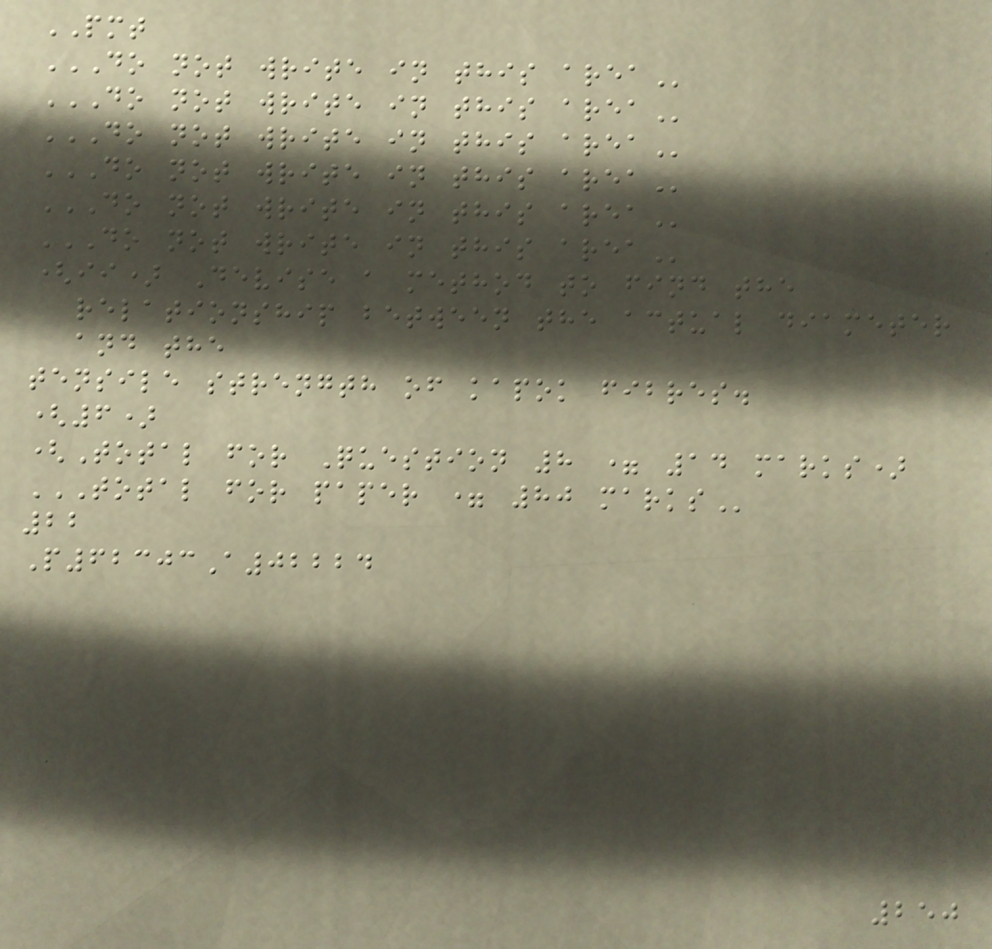PMT
DO NOT WRITE IN THIS AREA
DO NOT WRITE IN THIS AREA
DO NOT WRITE IN THIS AREA
DO NOT WRITE IN THIS AREA
DO NOT WRITE IN THIS AREA
DO NOT WRITE IN THIS AREA
(ii) Devise a method to find the
relationship between the actual diameter
and the
tensile strength of kapok fibres.
(6)
(Total for Question 8 = 14 marks)
TOTAL FOR PAPER = 80 MARKS
22
P62303A02224
250
